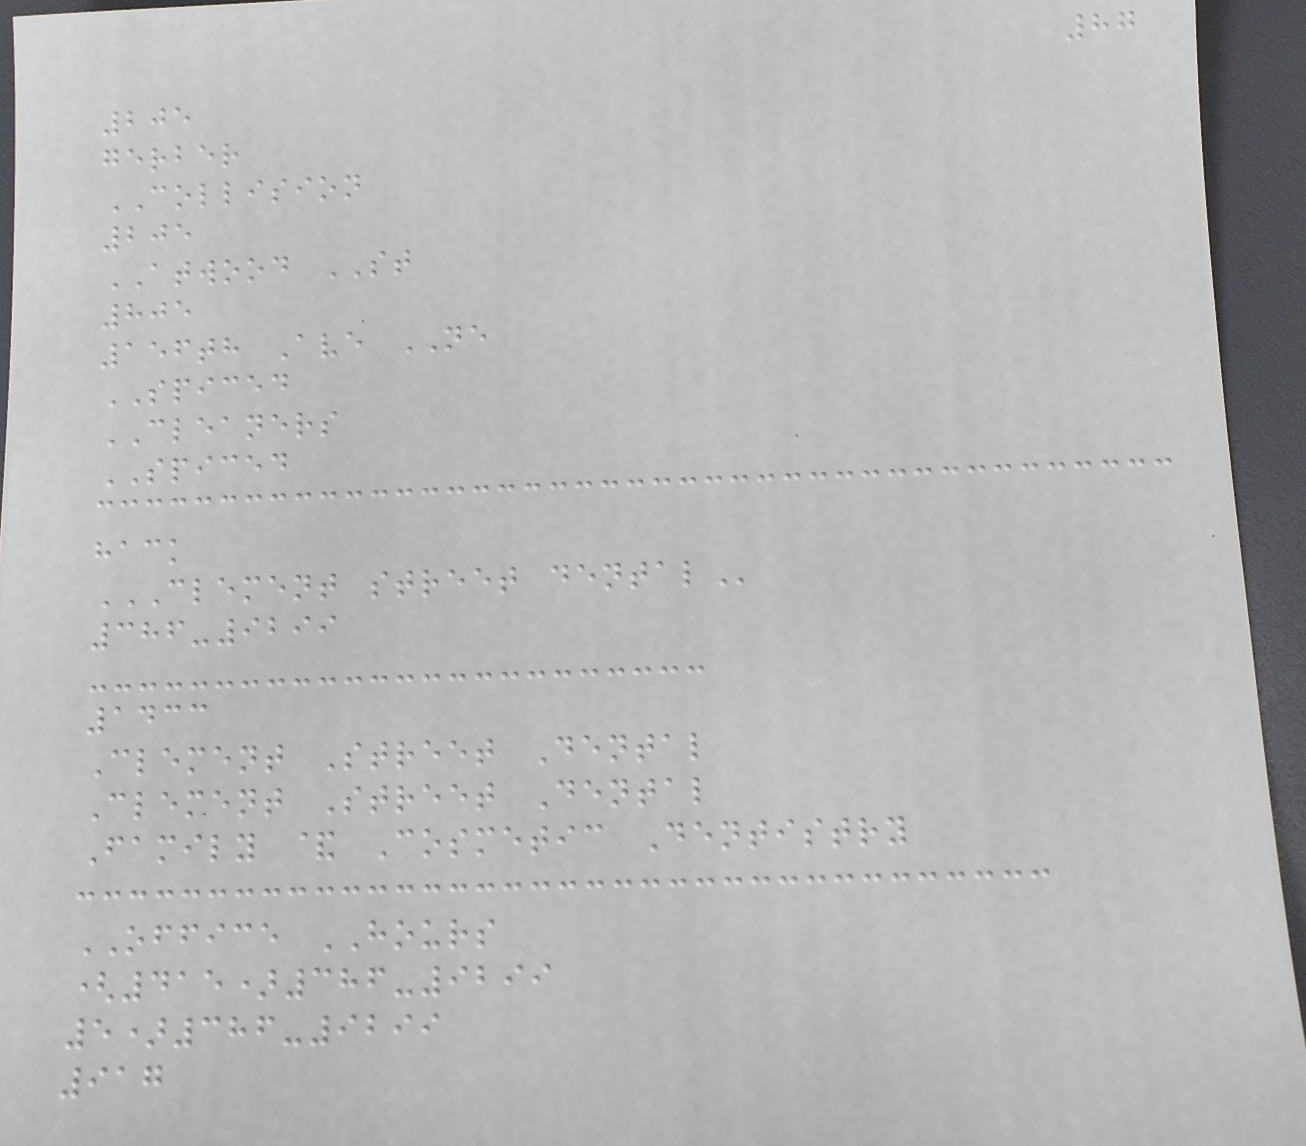87
205
gerber
COLLISION
205
ATWOOD ST
805
156th Ave NE
SPICED
CLEANERS
SPICED
hack
CLEMENT STREET DENTAL
386-9299
1433
Clement Street Dental
Clement Street Dental
Family & Cosmetic Dentistry
OFFICE HOURS
(415)386-9299
5)386-9299
917
